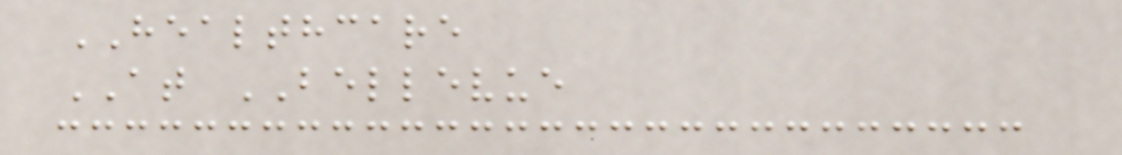HEALTHCARE
AT BELLEVUE
